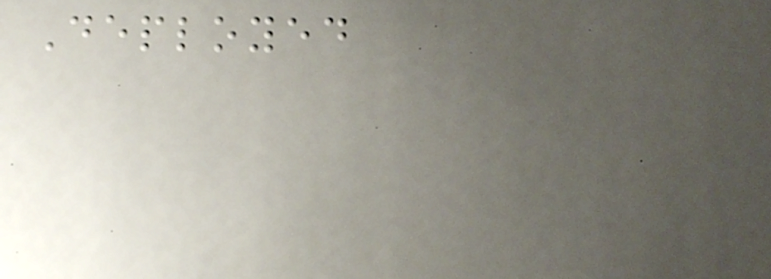Deployed
